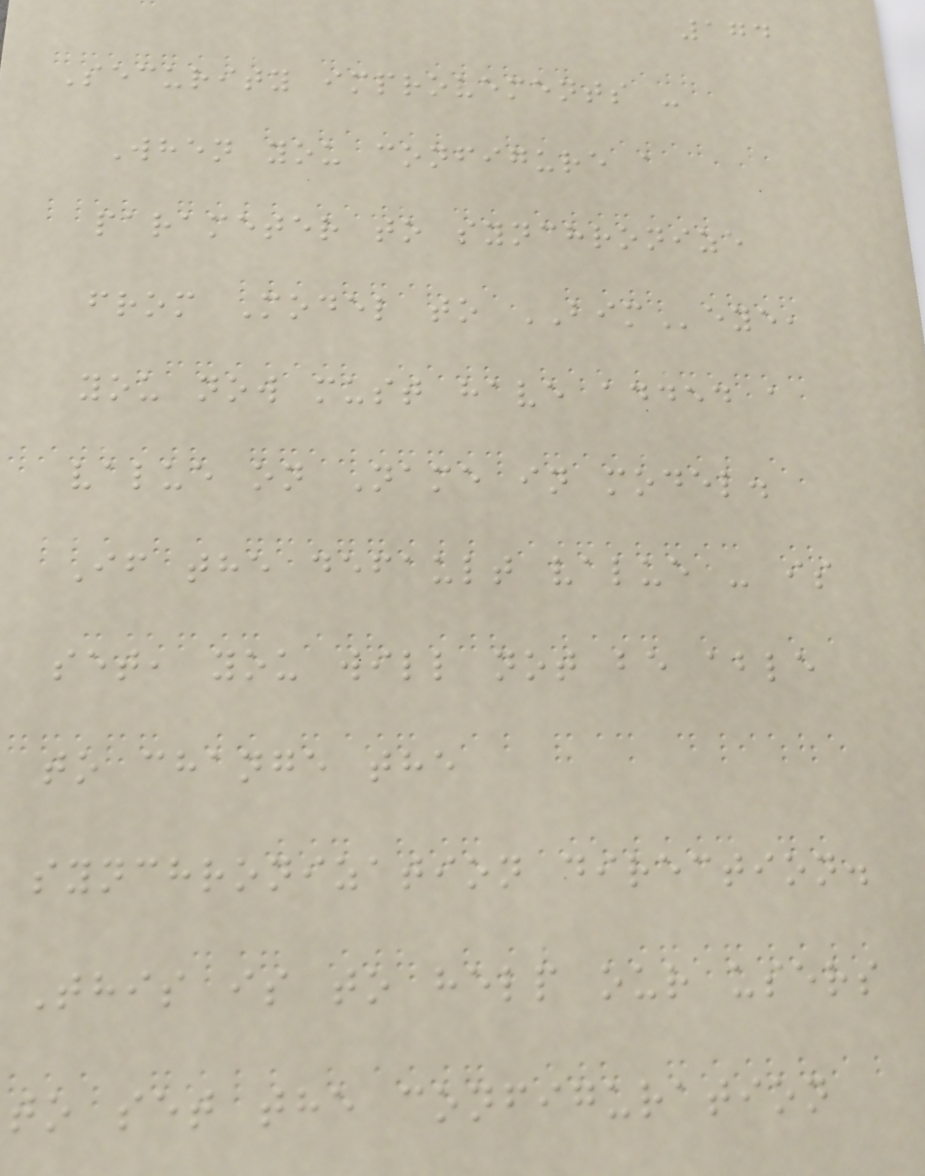174
Security improvements -
When you configure a
parameter to synchronize
from Model to BIMeye,
you now must have added a
value on Name in model.
If the default value - is
set, you will not be able
to change the
synchronization direction.
This is to help our users
to set the configuration
